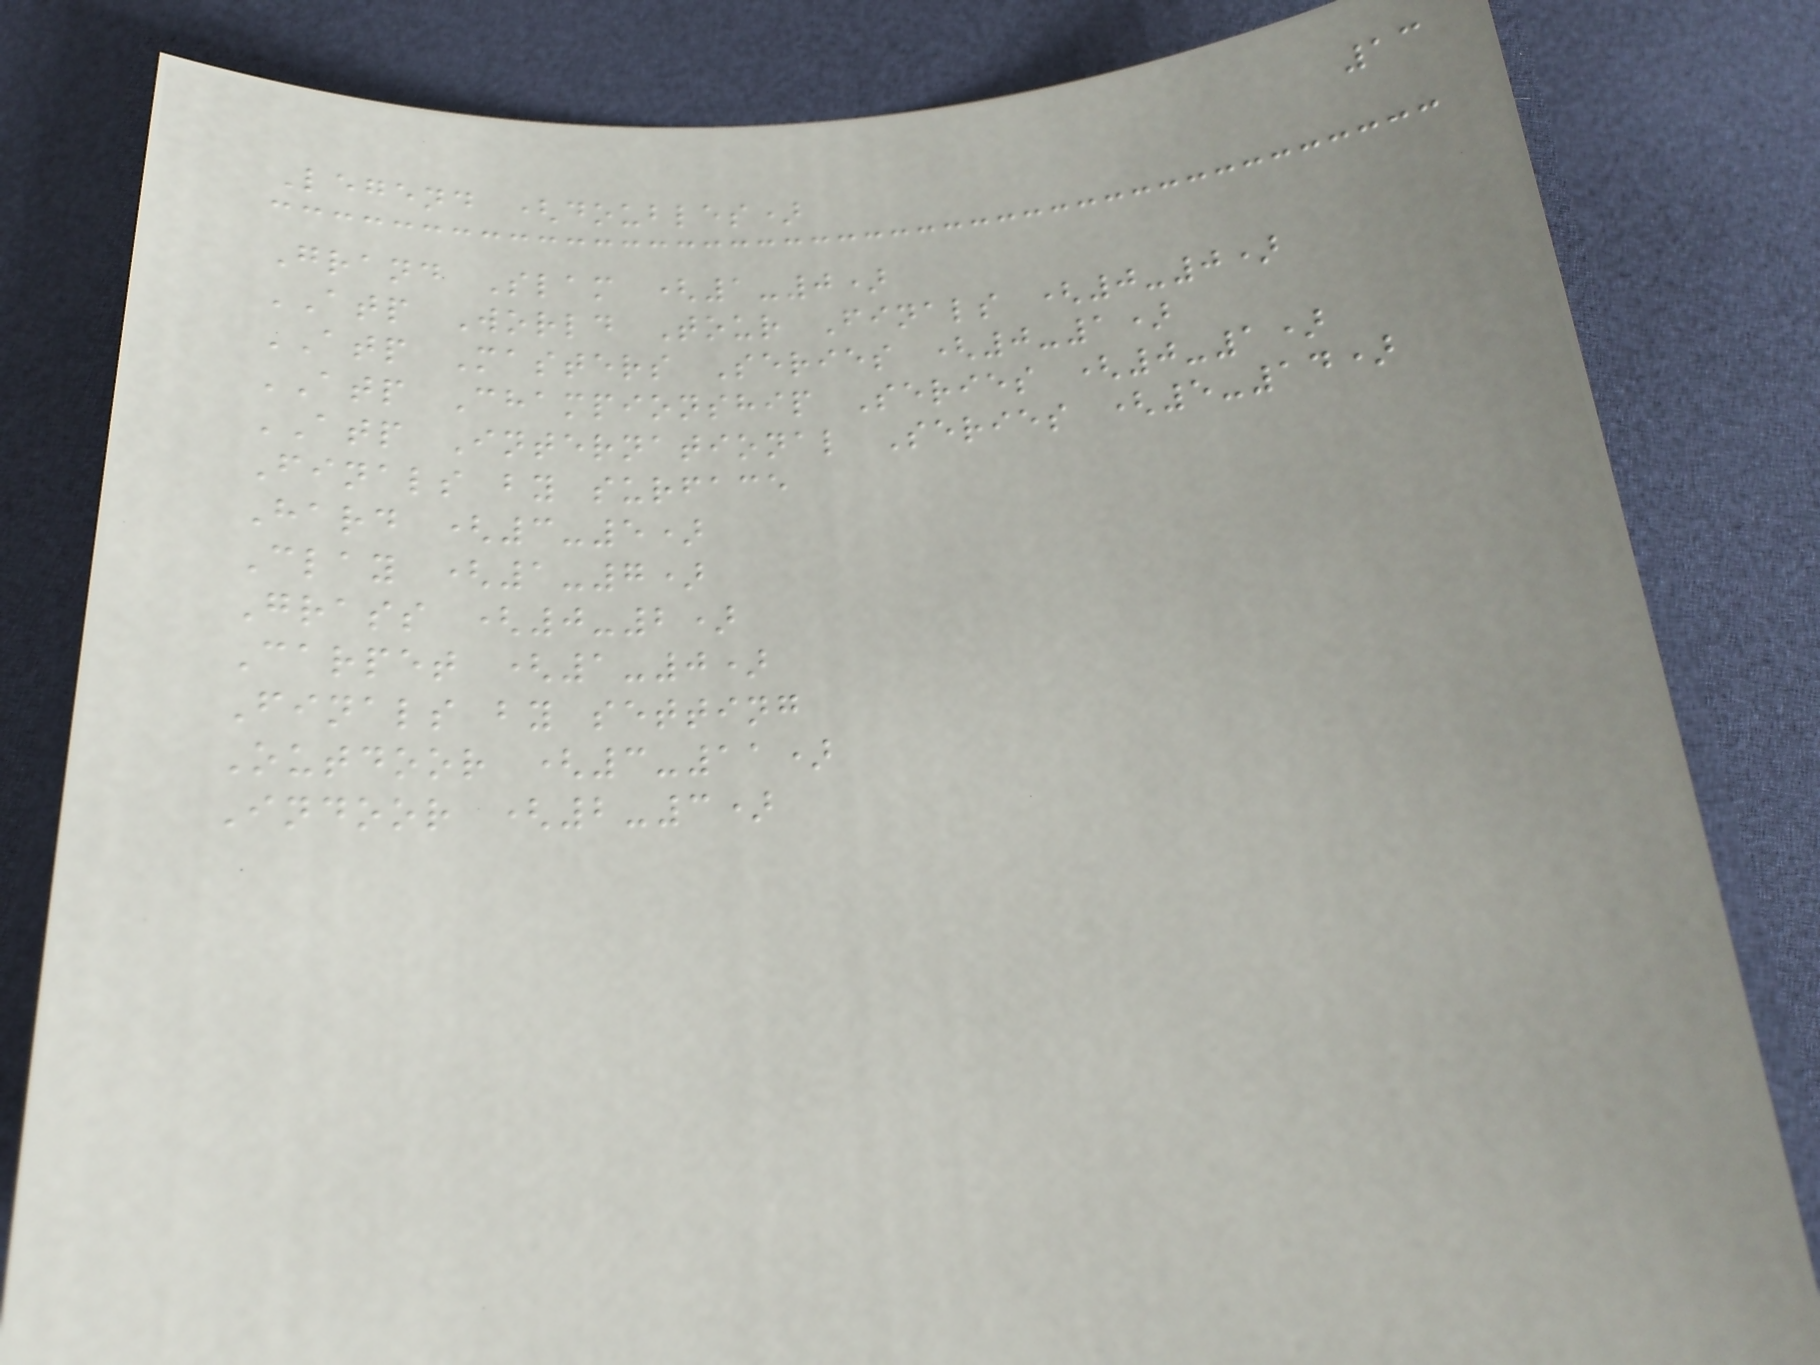13
Legend (doubles)
Grand Slam (1-0)
ATP World Tour Finals (0-0)
ATP Masters Series (0-1)
ATP Championship Series (0-1)
ATP International Series (5-14)
Finals by surface
Hard (3-5)
Clay (1-7)
Grass (0-2)
Carpet (1-0)
Finals by setting
Outdoor (3-11)
Indoor (2-3)
